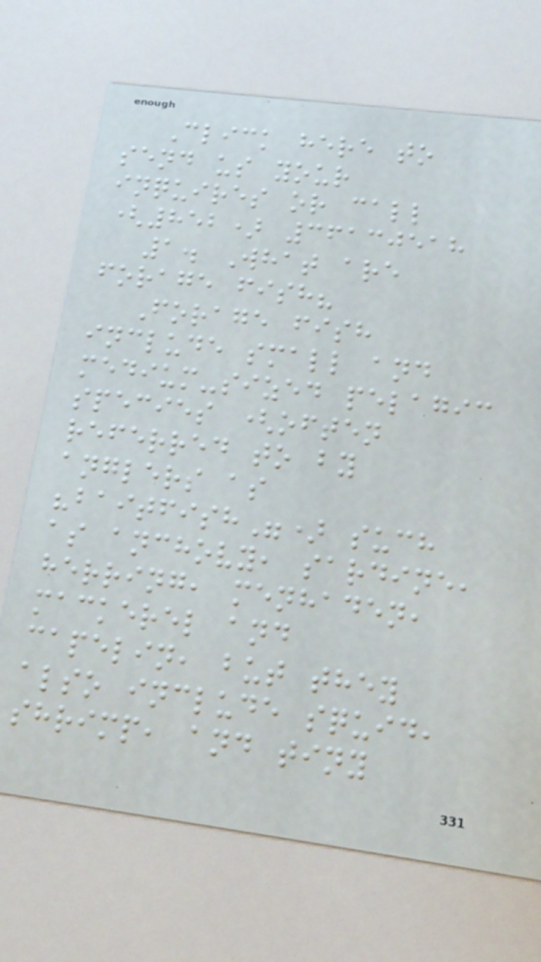Click here to
send us your
inquires or call
(852) 36130518
1. What are
forage fish?
Forage fish
include small and
medium-sized pelagic
species (often
referred to by
anglers as
"baitfish") such
as anchovy, sardine,
herring, menhaden,
mackerel and
capelin, but they
also include squid,
shrimp, and tiny
